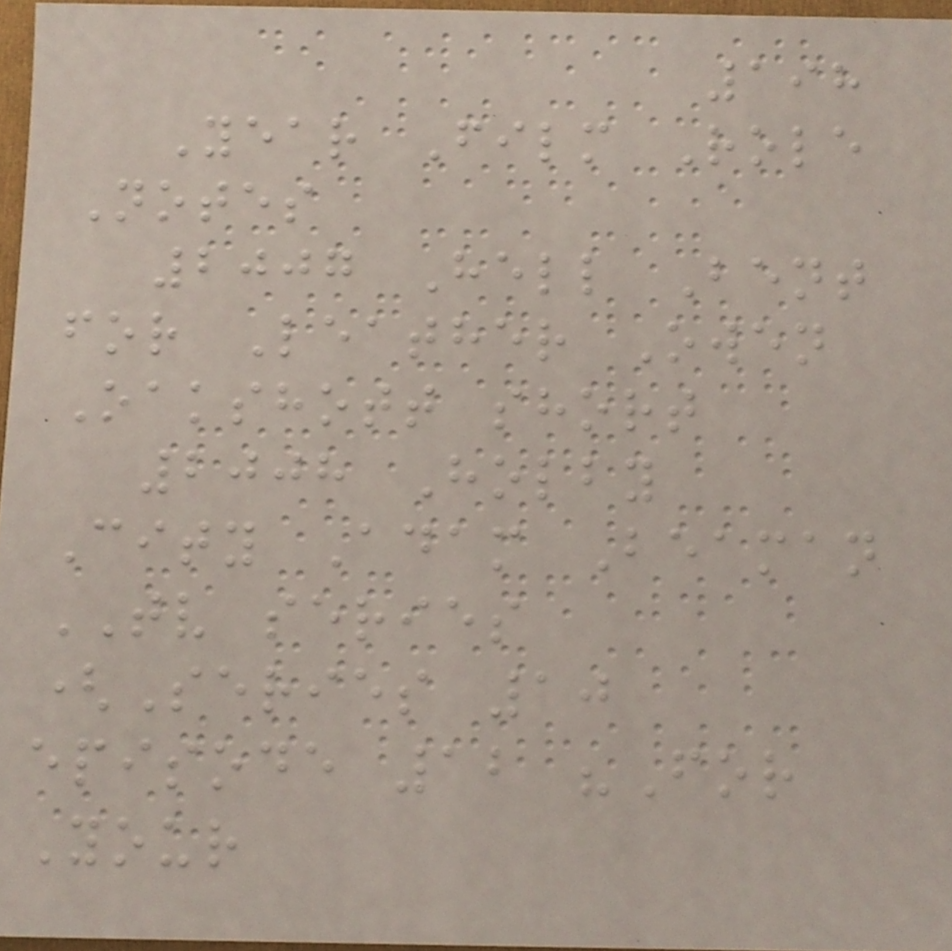198
Year Film Role
Notes
2007 Hell Bent
for Leather Owen
Oakshott short
2008 Holby
City Adam Beaman
TV series
(Series 10
episode 12 "For
Your
